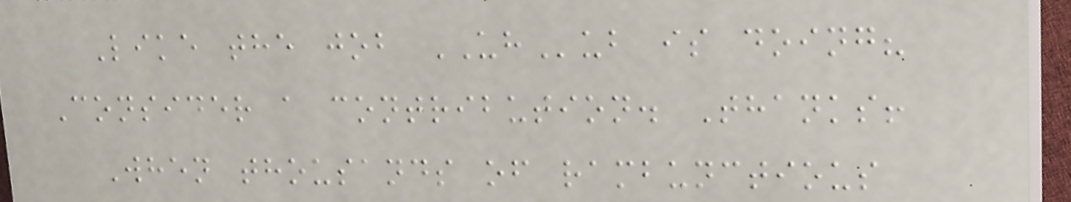Like the job UHub is doing?
Consider a contribution. Thanks!
When thousands of rambunctious
